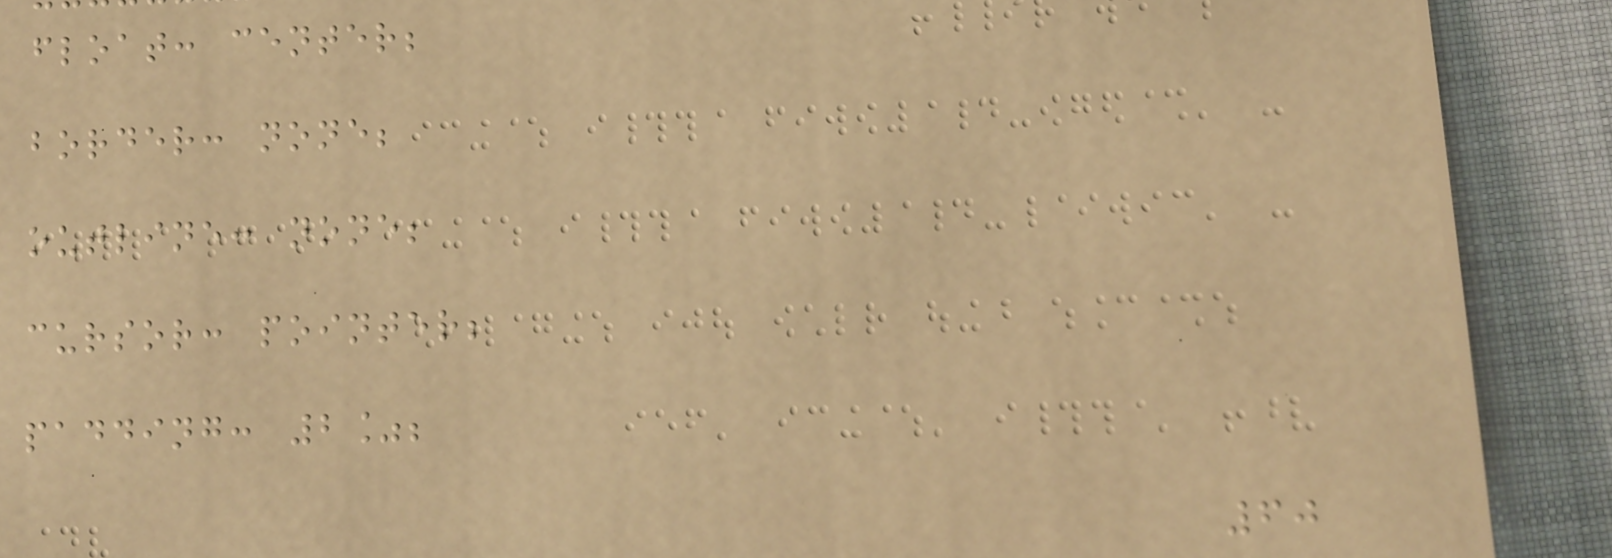float: center;
border: none;
outline: none;
cursor: pointer;
padding: 2%;
60
